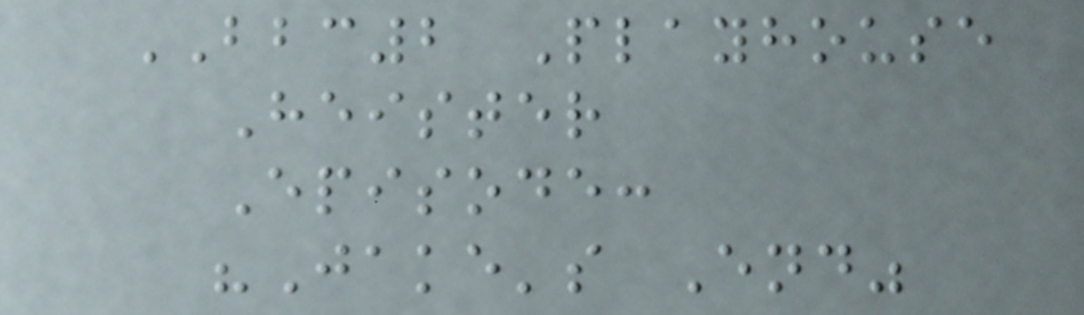BBC2 Playhouse
Heister
Episode:
"Jake's End"
